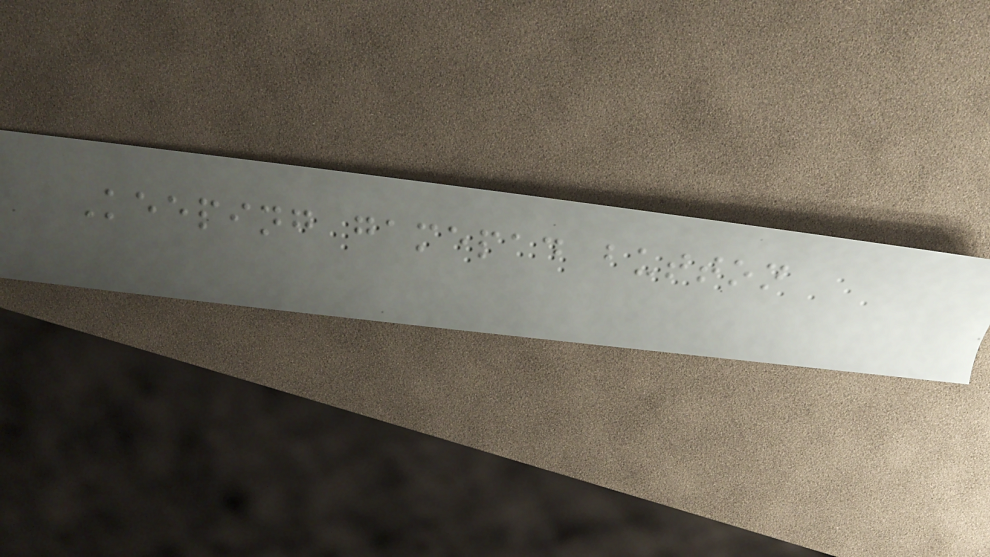Keeping gamepad button
